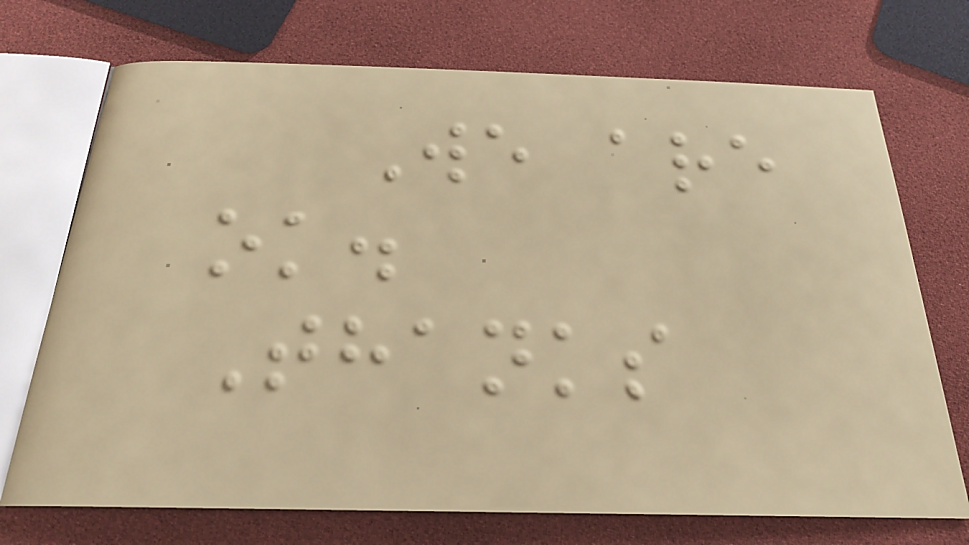We are
ok.
Thanks
